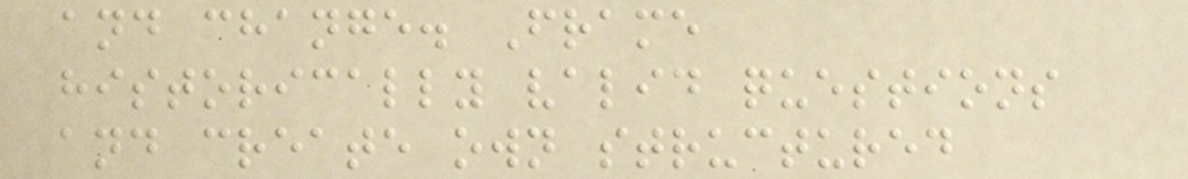and change. Frame
historically valid questions
and create own structured
